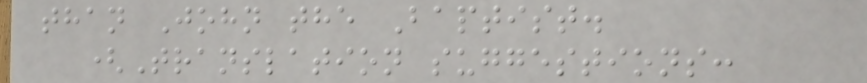than John the Baptist.
(Translation suggestions:
